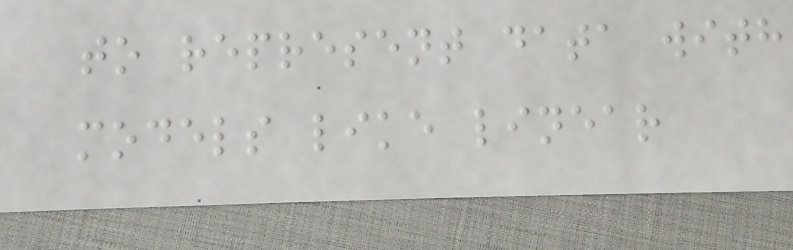to represent data with
models like linear
